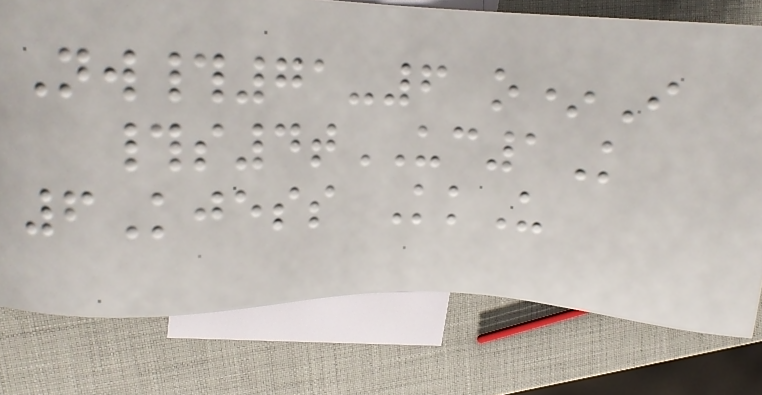Nw#71-6 o*I
#s4tUC1K
6Kjess KkU
